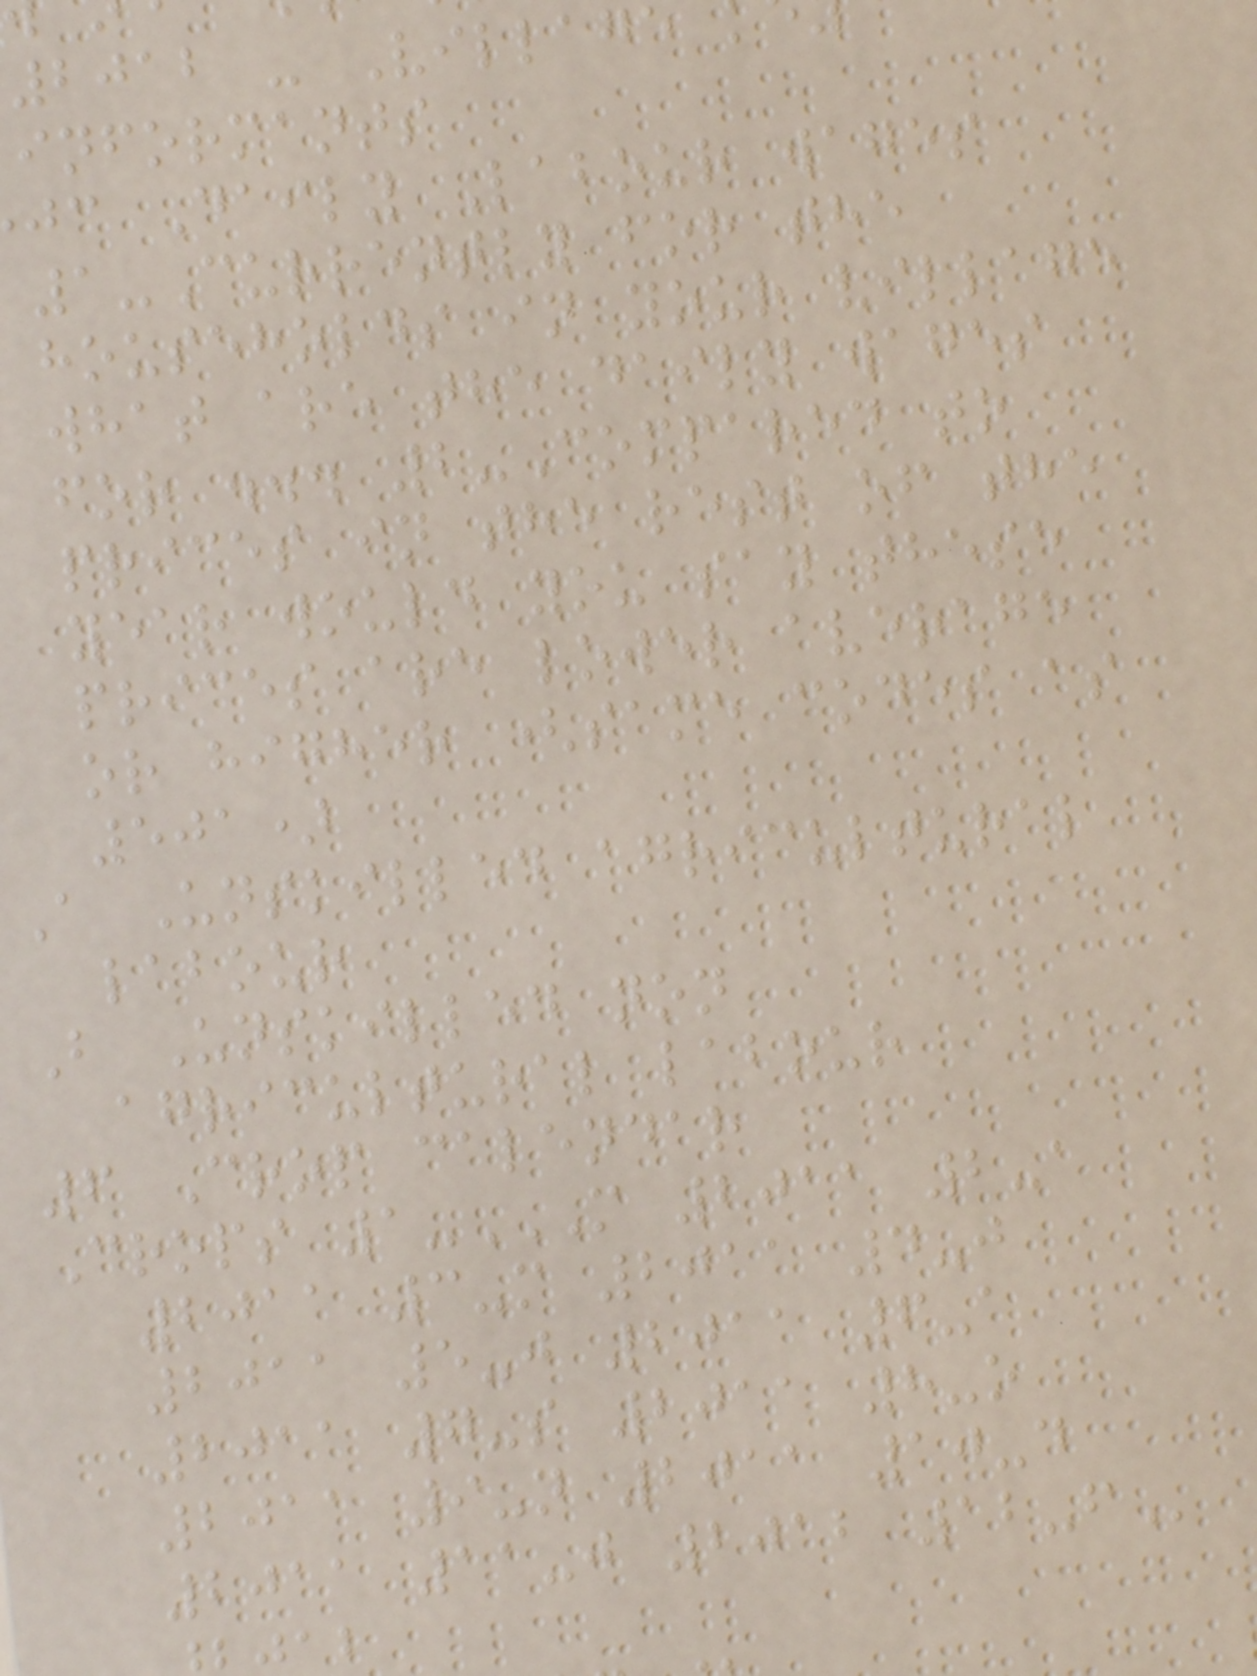2012 - Village
informants
jc Daily Labour wages
1-Currently for the
households in your village
what are the daily wages
for ... 2-Compared to
prices in the rest of the
year would you say these
prices are lower average
or higher (same codes as
501)
A Unskilled agricultural
labour
B Unskilled non
agricultural labour
6 Crop calendar
Crops 1-M 2011 2-A
2011 3-m 2011 4-j
2011 5-j 2011 6-a
2011 7-s 2011 8-o
2011 9-n 2011 10-d
2011 11-j 2012
